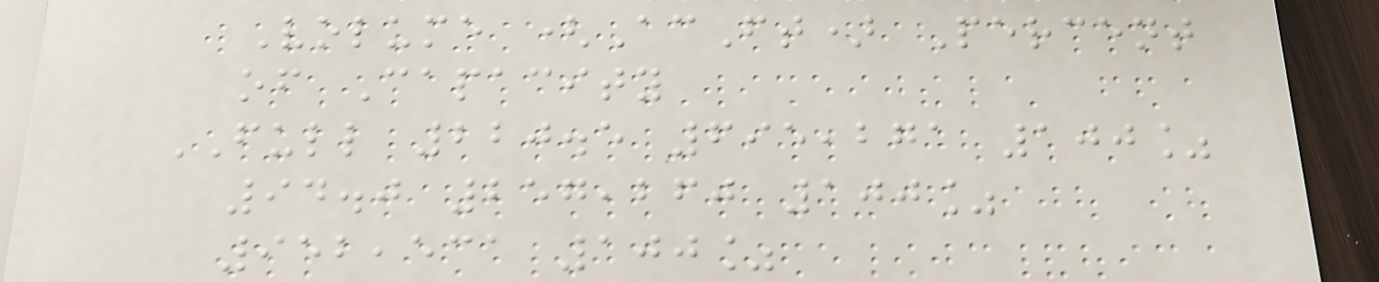Volume (AcFt) Percent
of Capacity
FULL 220.5 695,271 100%
94.0 257,260 100%
952,531 100%
